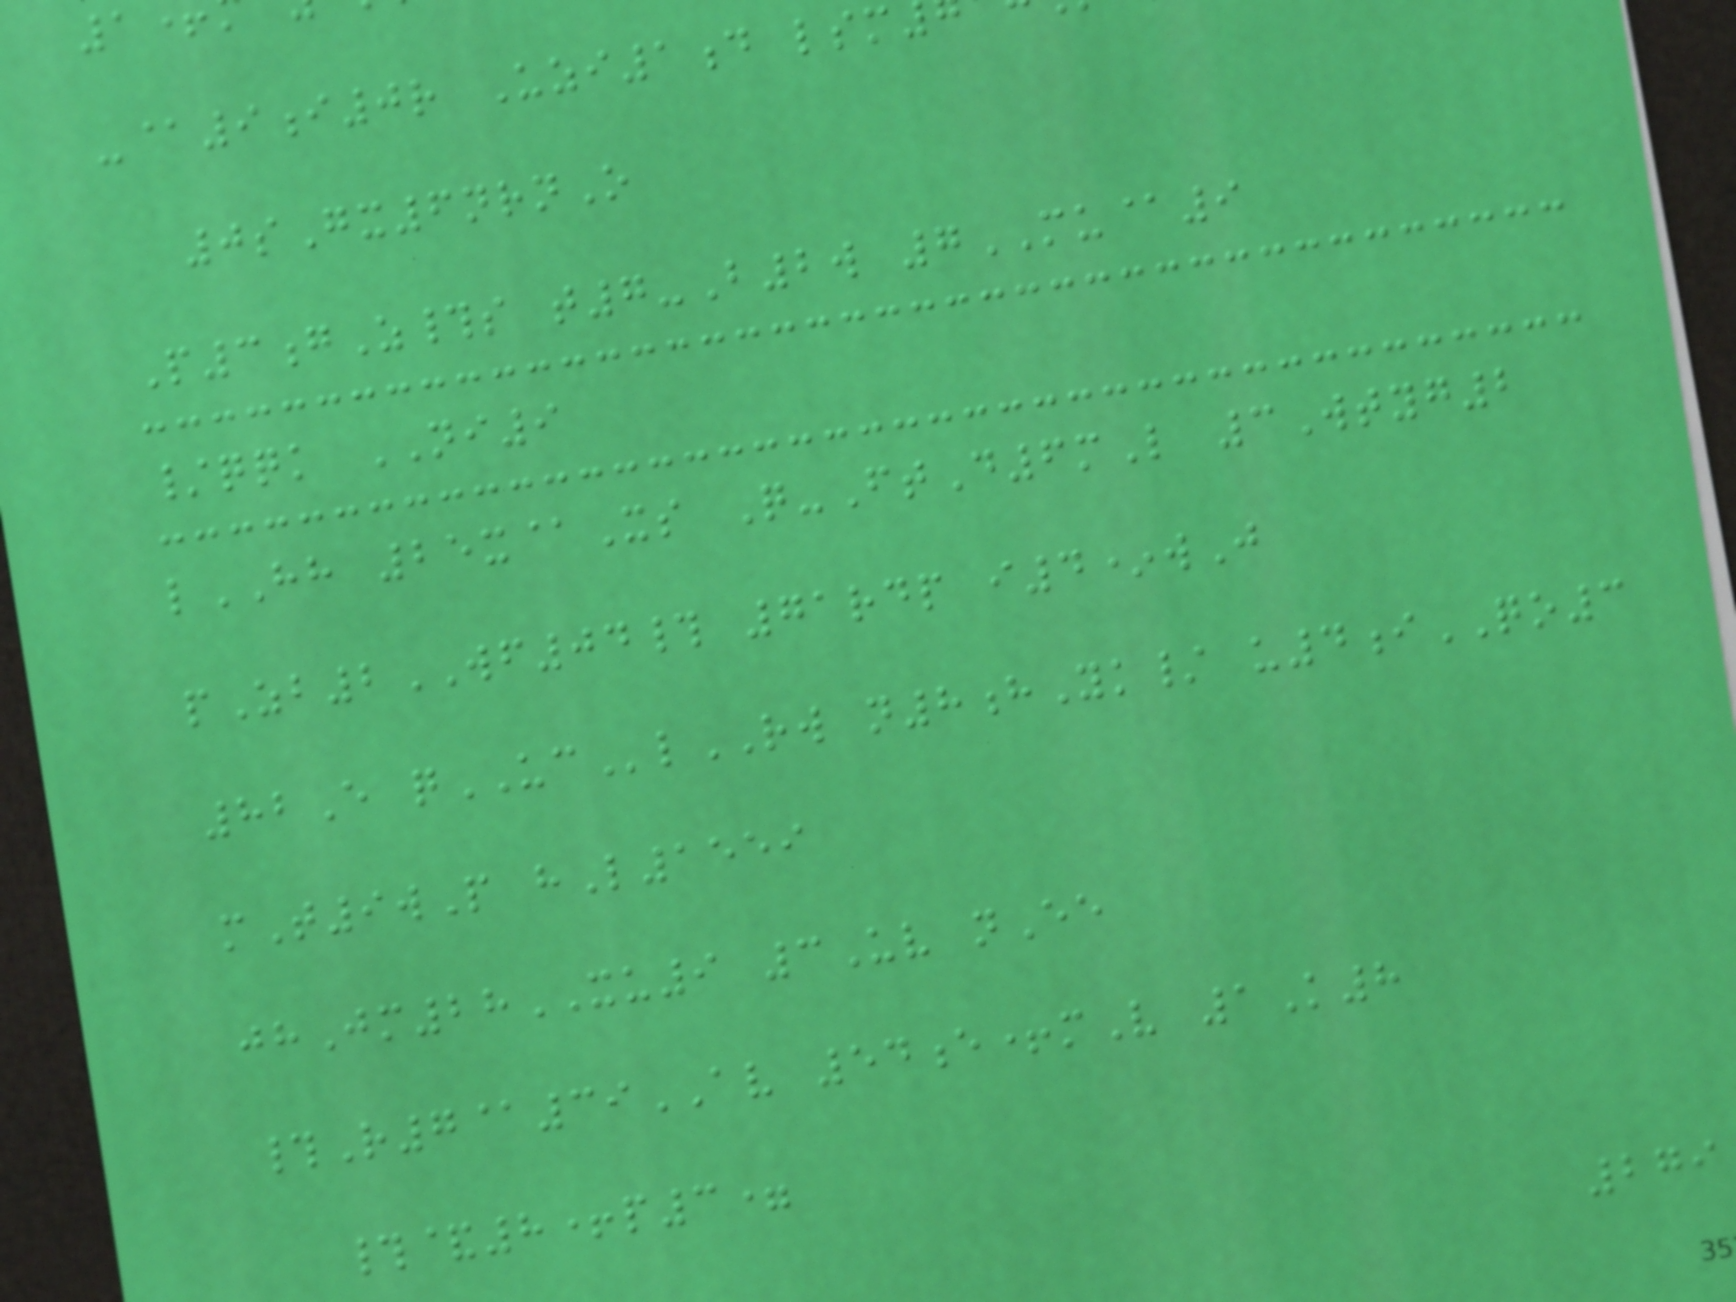-@9i0r Uzi1d lsm
0sGx6nrnO
P3gZ#s t7-B2w 7MU@9
/qqk NI9
lHH 25x@Xs Q-FtD6mL 3Wtyg2
pZb2WF04# 71rdp i4*wJ
82E qUClRW n8hYk/ u4iQO3
mT9wP hL1559
jhJm28XU9 3Uv nEe
#R7@39AV 54e+mV 1K8
#&8+p3=
279
